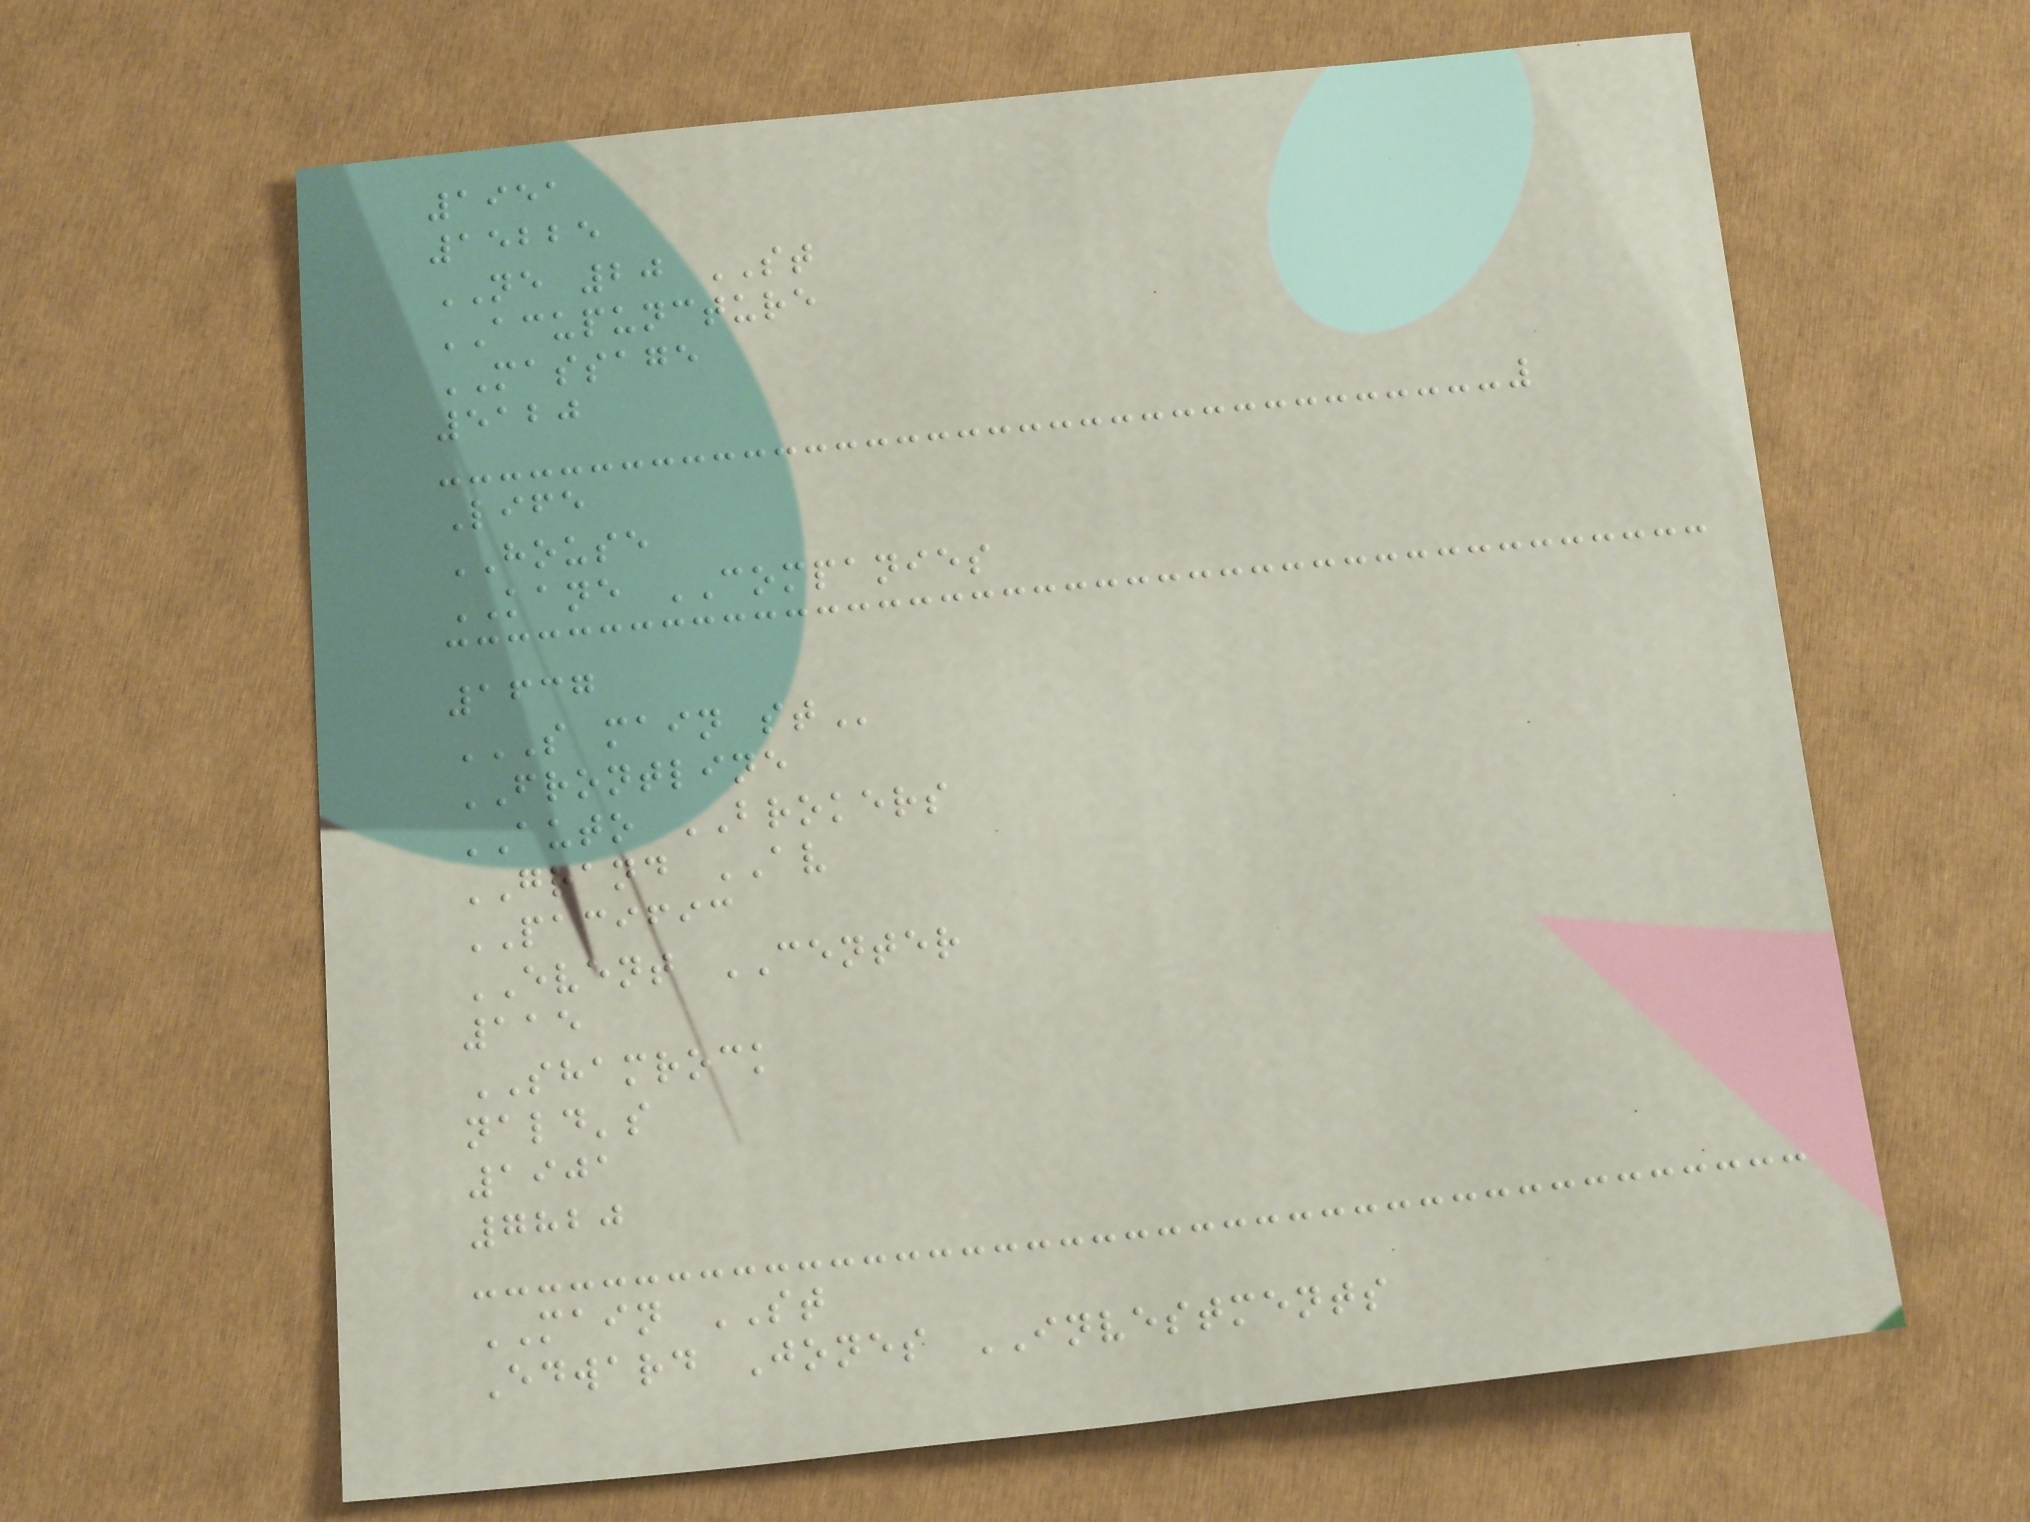1951
15225
NE 20 ST
ACUPUNCTURE
MASSAGE
5120
Life
HOUSE
KANE COMPANIES
1637
S MAIN ST
FRONTLINE
AUTO BROKERS
GRAND AV
PACIFIC
EVENT CENTER
115
SHAMROCK
nald's
1901
7820
MAIN ST
Edward Jones INVESTMENTS
